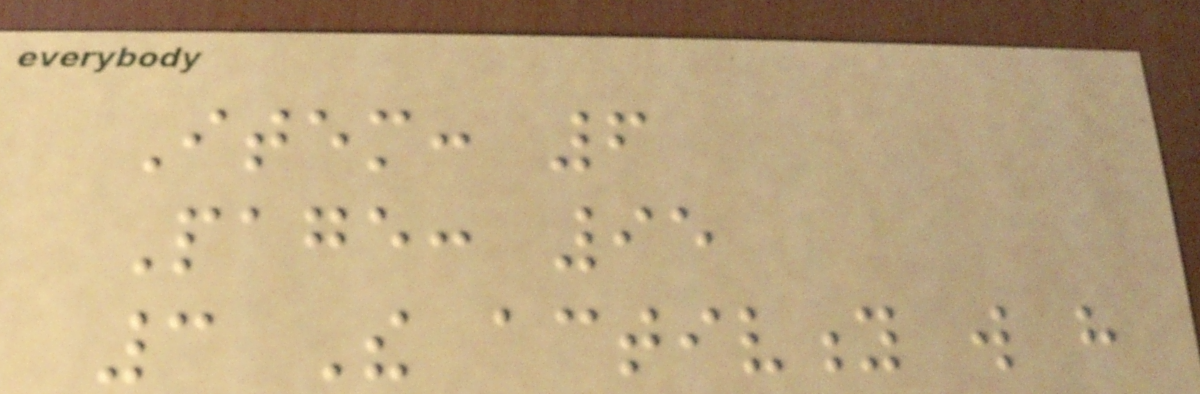Item: 6
Page: 95
3 The activity will have
